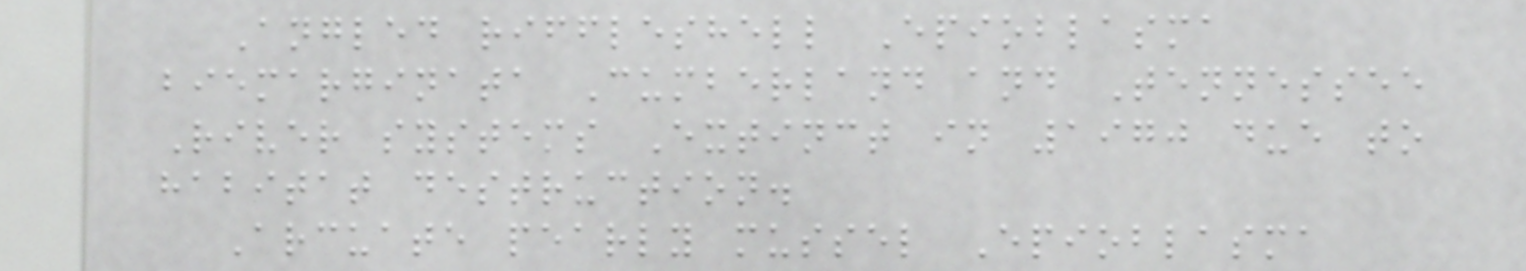Angled riffleshell Epioblasma
biemarginata Cumberland and Tennessee
River systems Extinct in 1970 due to
habitat destruction.
Arcuate pearly mussel Epioblasma
